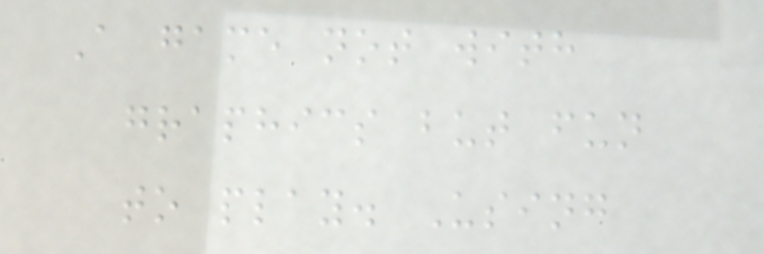A game not with
graphics but fun
to play. Using
